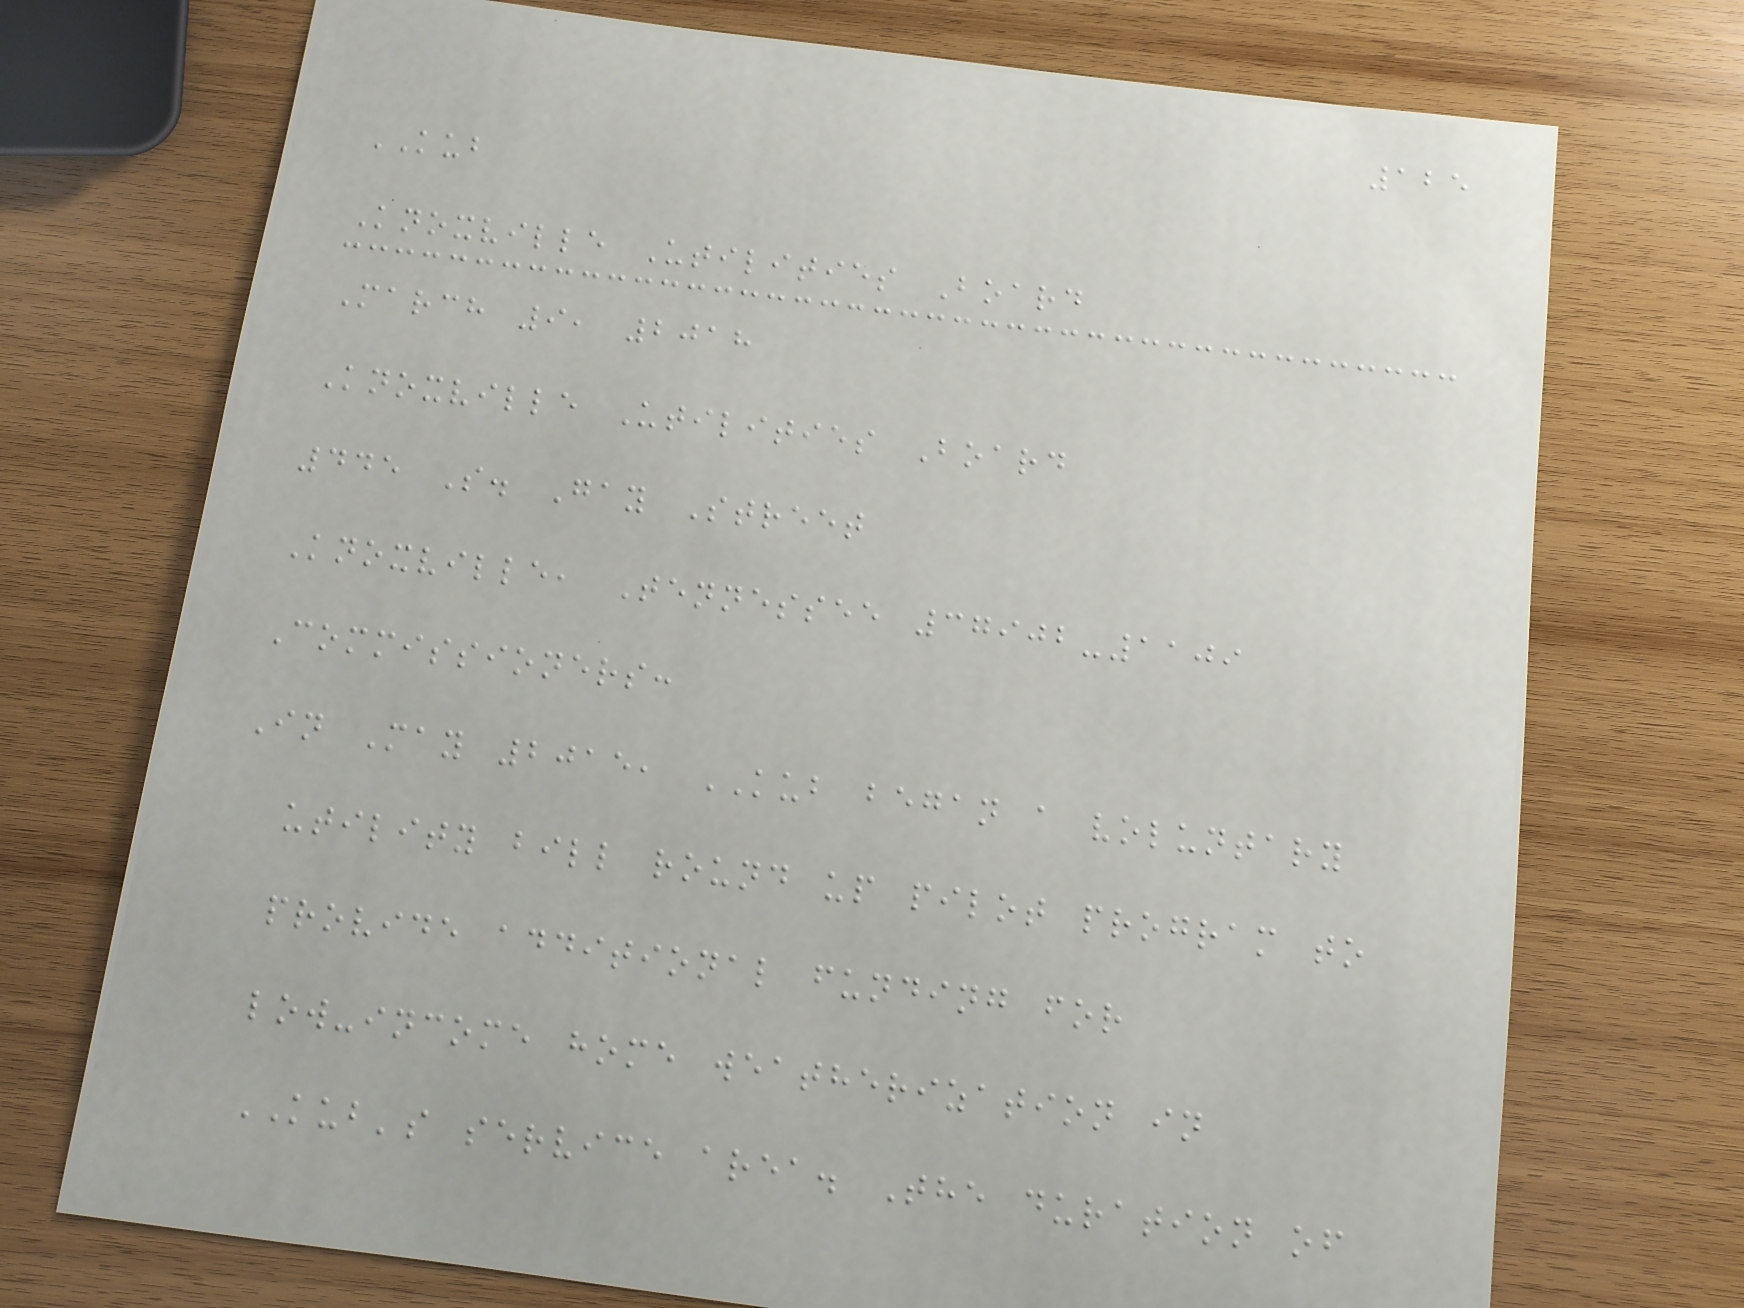125
KUB
Knoxville Utilities Board
March 9, 2018
Knoxville Utilities Board
445 S. Gay Street
Knoxville, Tennessee 37902-1109
Commissioners:
In May 2015, KUB began a voluntary
utility bill round up pilot program to
provide additional funding for
low-income home weatherization in
KUB's service area. The duration of
